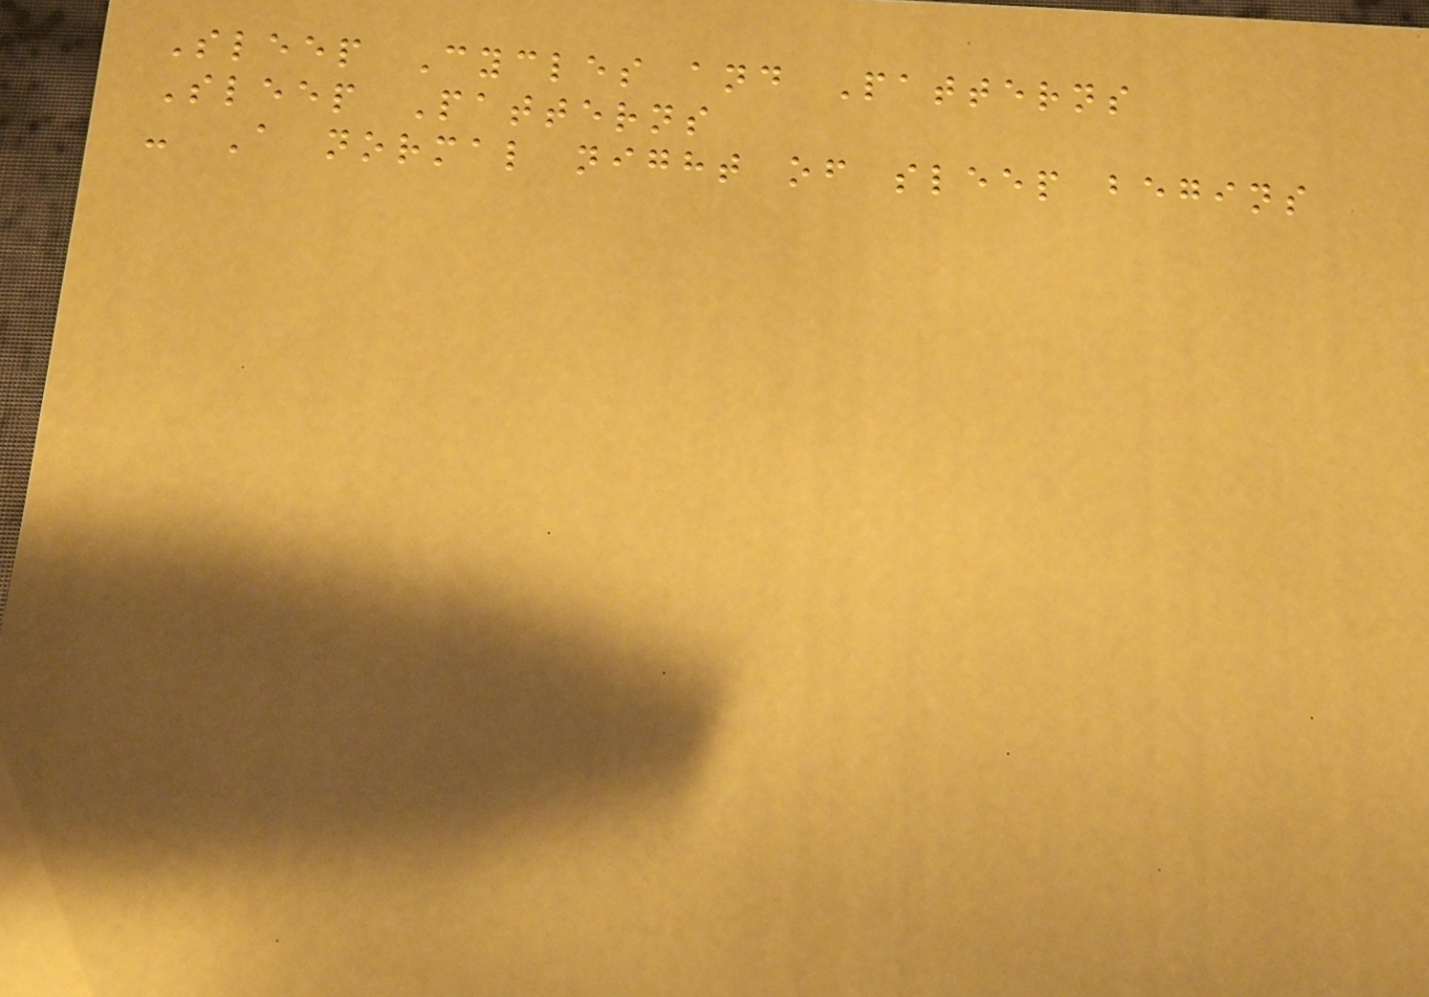Sleep Cycles and Patterns
Sleep Patterns
- A normal night of sleep begins
